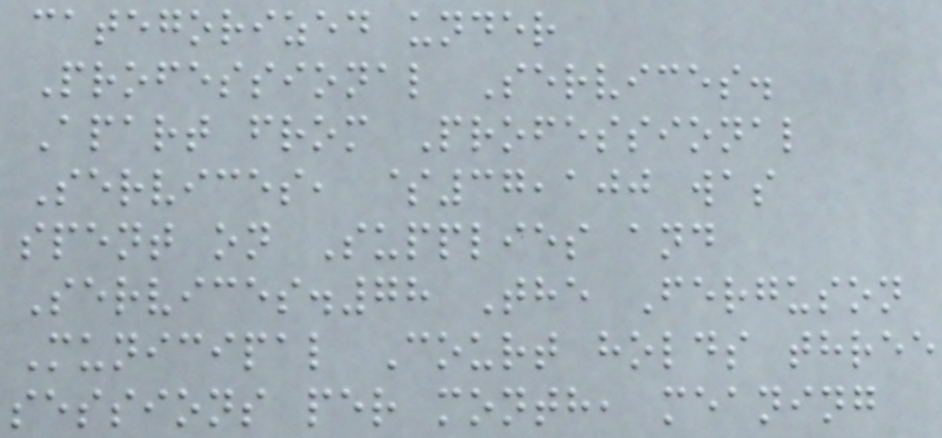categorized under
Professional Services.
Apart from Professional
Services, $37,100 was
spent on Supplies and
Services.78 The Ferguson
Municipal Court holds three
sessions per month, meaning
